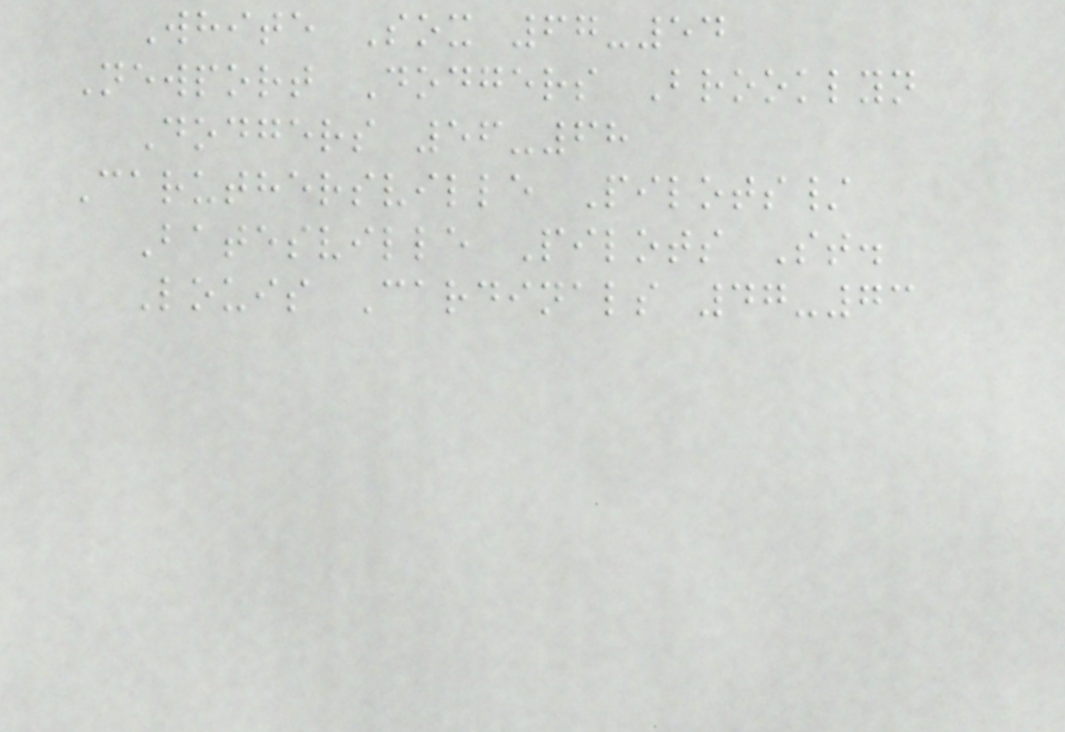White Sox 67-54
Newport Dodgers Brooklyn
Dodgers 56-68
Caruthersville Pilots/
Batesville Pilots St.
Louis Cardinals 47-73
